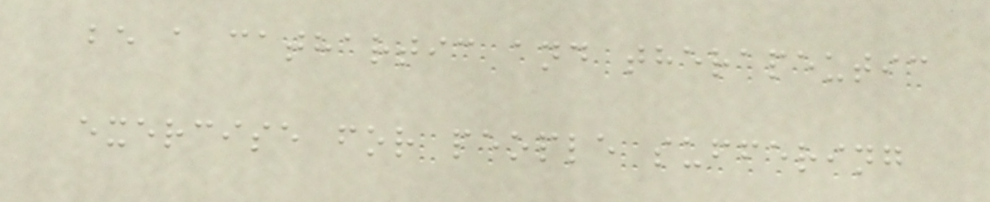be a cathartic and therapeutic
exercise for people suffering
